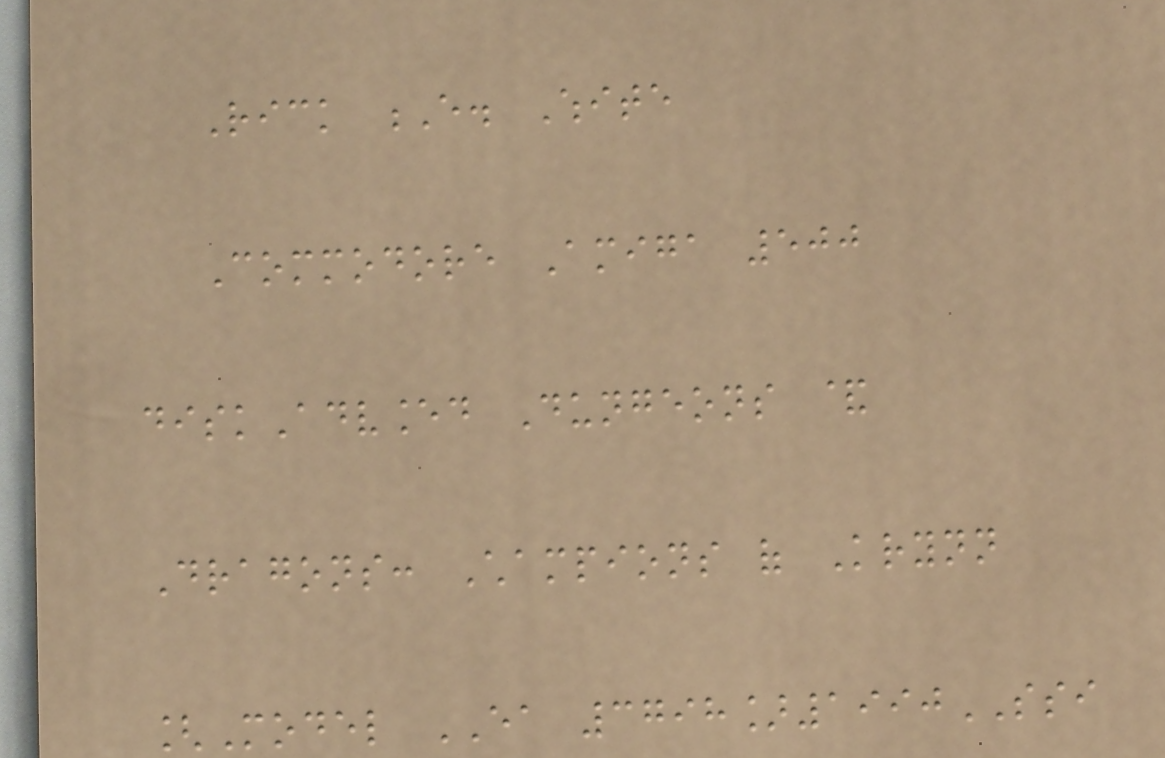Rick E. White
Commodore Amiga 500
diskAdvanced Dungeons &
Dragons: Champions of Krynn
[Model EA 3798]1990SSI
